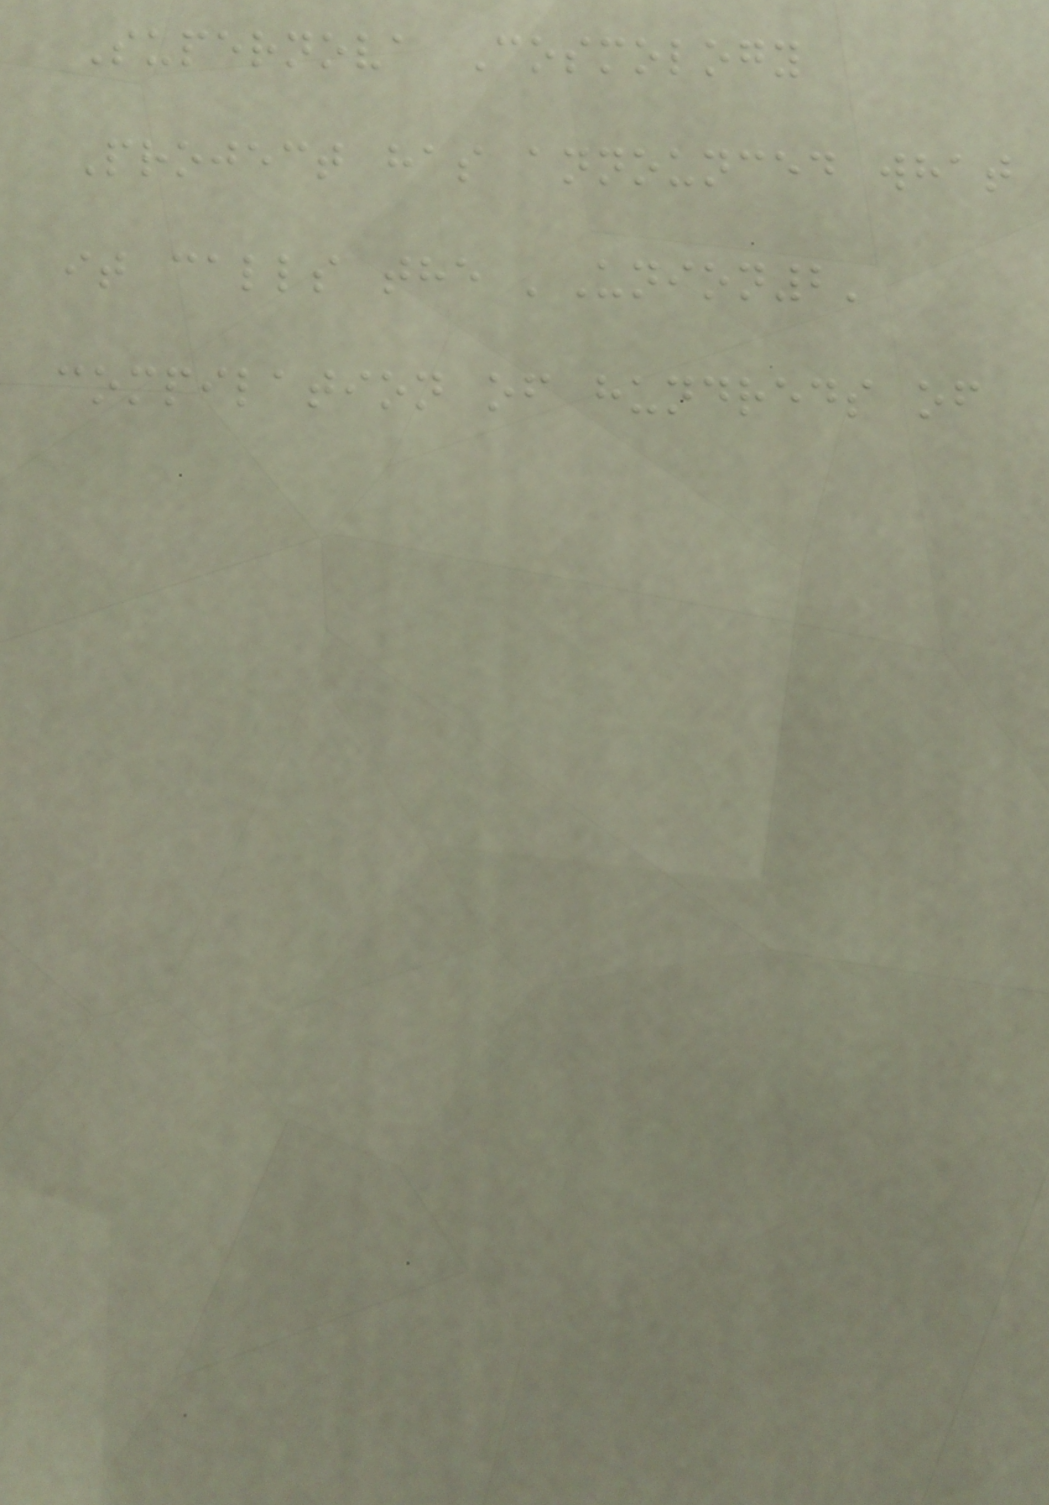Supernova Cosmology
Project has announced what
it calls the 'Union2'
compilation of hundreds of
